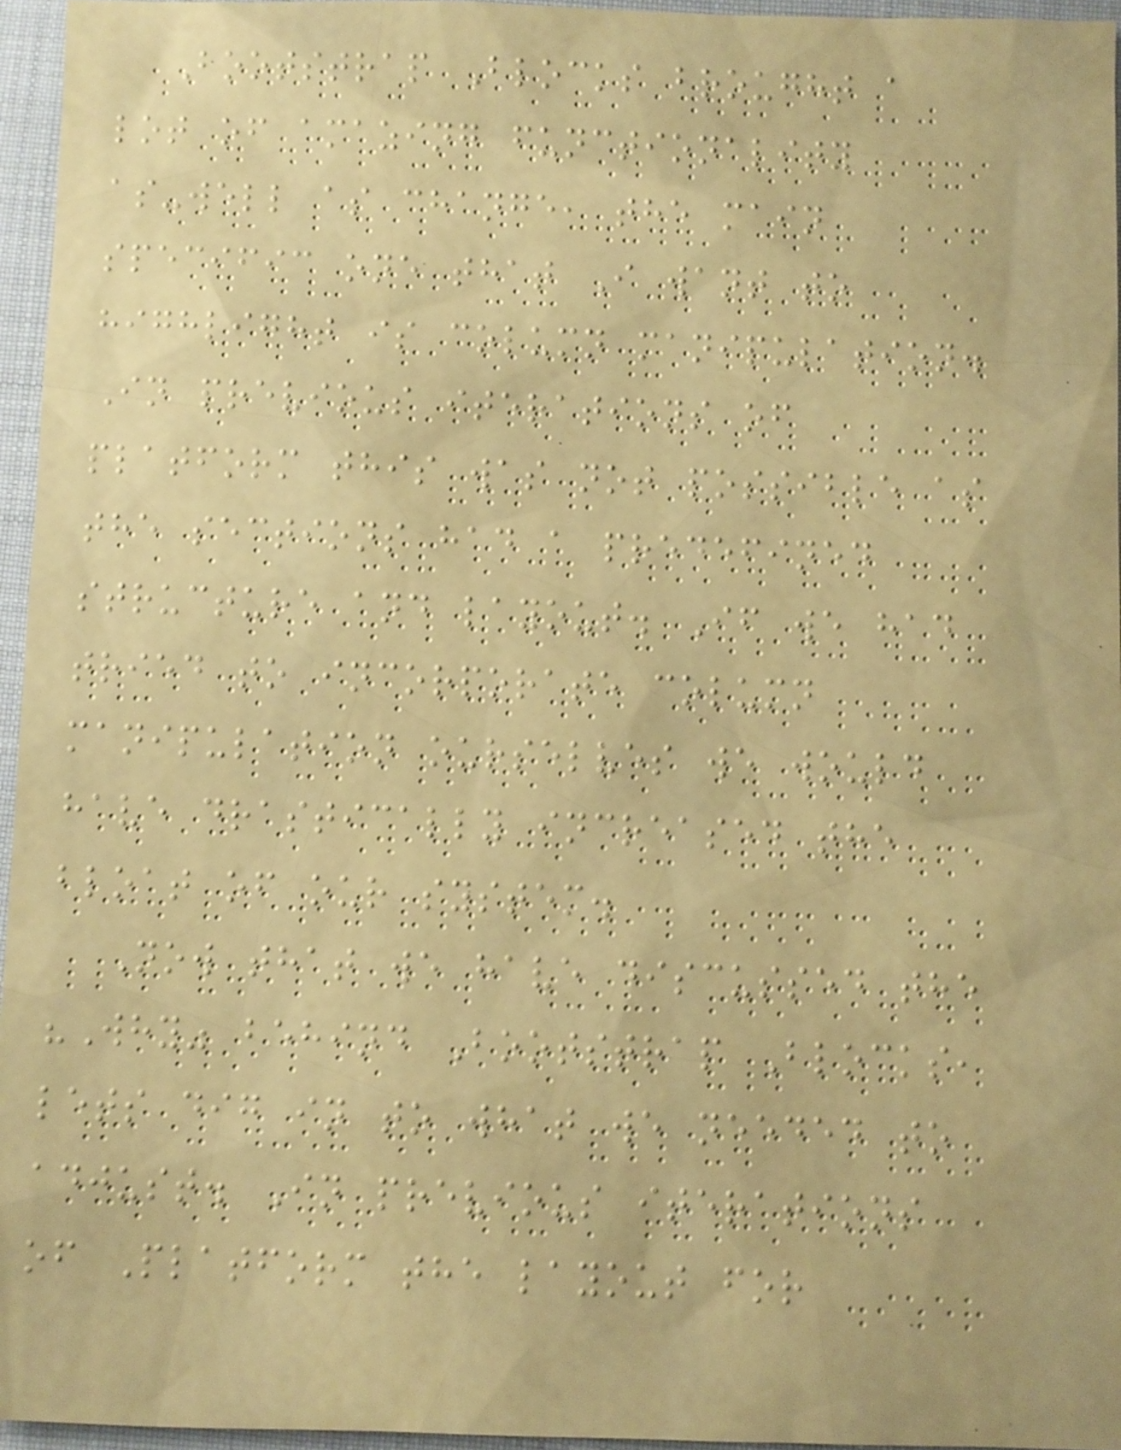Bootstrap Blocks brought a
lot of amazing functionality
as-well as change, the main
specific one that I want to
highlight is column manipulation.
In previous iterations of
platform this was not possible as
the sections had a predefined
structure and layout. If we had
tried to incorporate column
manipulation ourselves we would
have drastically increased the
bloat of our system.
Now that we have discussed the
"Why" behind Bootstrap Blocks,
lets dig in to what we needed to
adjust. In previous iterations
of Platform the layout for
